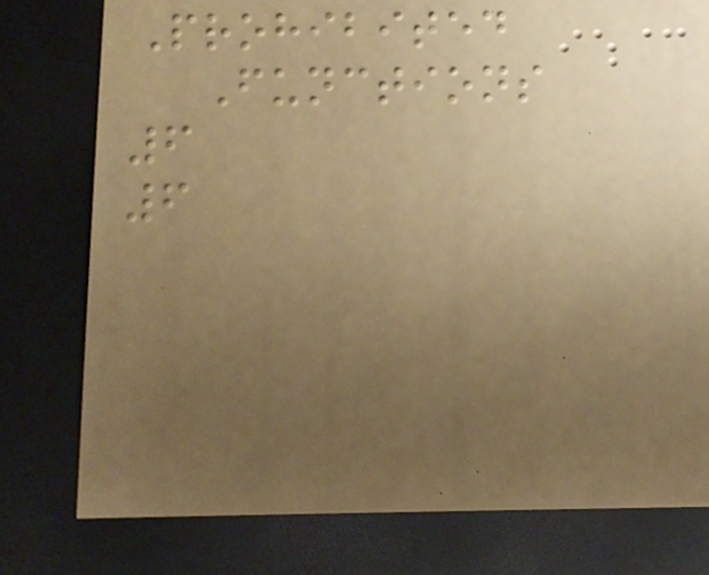Prohibited
Functions
6
6
